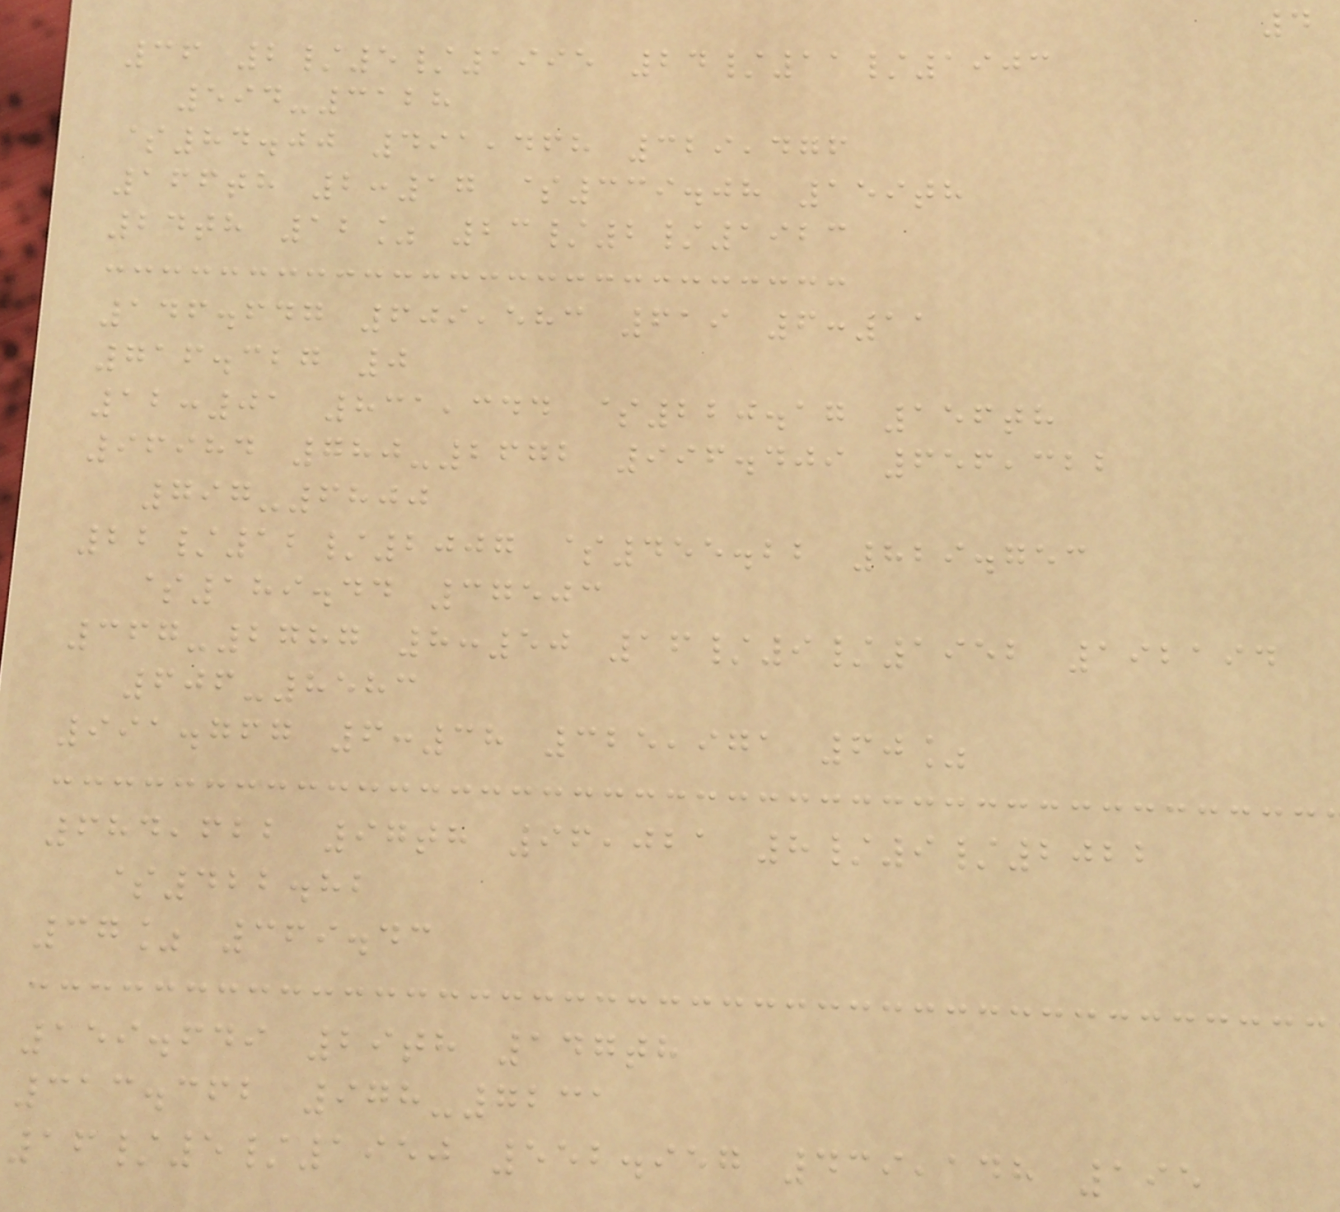4
36 2/5/1995 24/11/1903
594-3128
$84.00 491,468 329,476
166th 2:17 $339.08 159th
24th 12% 23/2/1923
146.647 609,583 619 6:11
716.327 0
12:01 831,344 $220.17 156th
96984 780-2672 996.409 656,322
797-6800
22/12/2007 $455.22 829.753
$189.44 37503
367-2787 8:50 16/9/1952 192194
606-8583
991.767 6:38 325,971 60%
684,622 97th 96,021 8/9/2022
$422.82
37% 369.43
159.649 29th 147th
313.362 978-7231
16/5/1950 552.957 439,148 195
